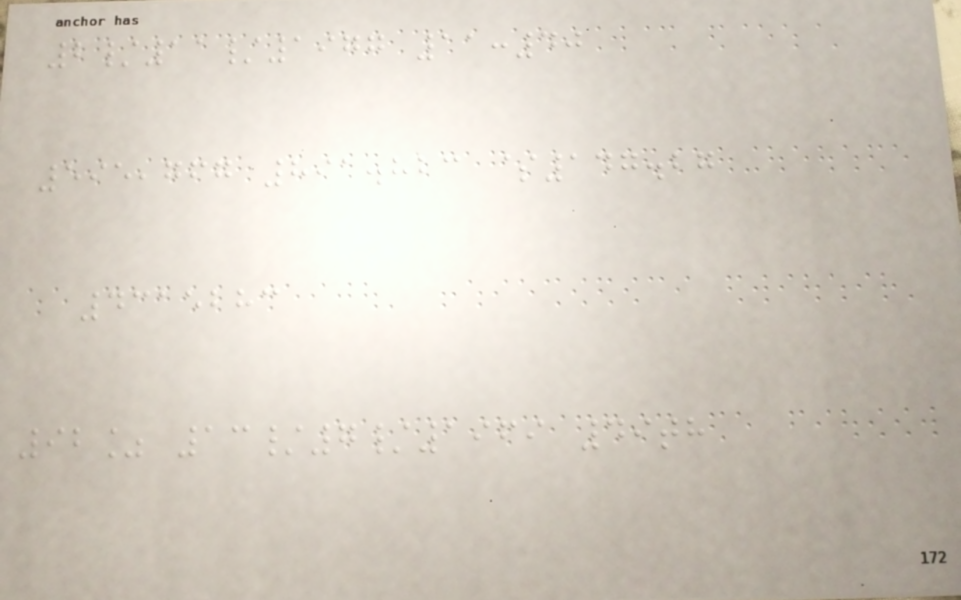2/11/1977 11:40
595,767 891.823 $147.27
4315283
92% 13/7/1969 49th
